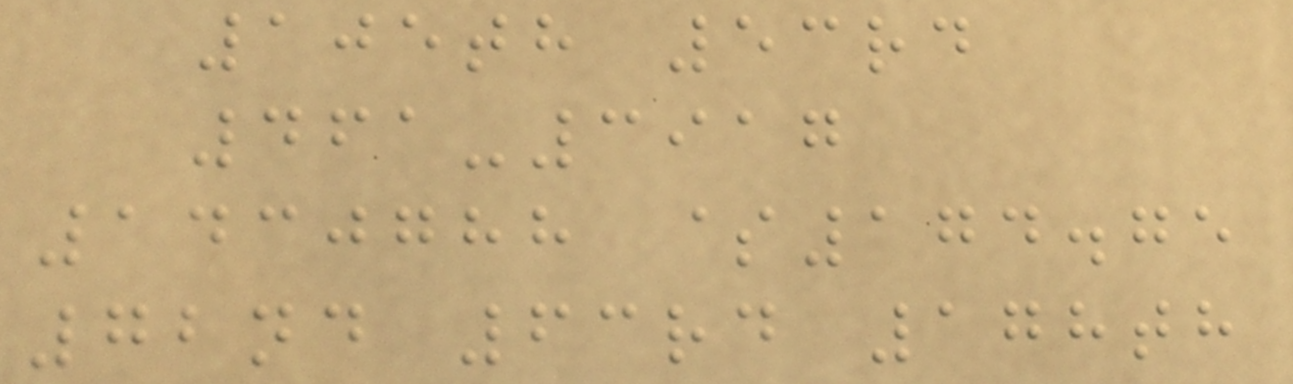105th 53rd
461-3917
1430788 $174.75
72nd 63rd 178th
